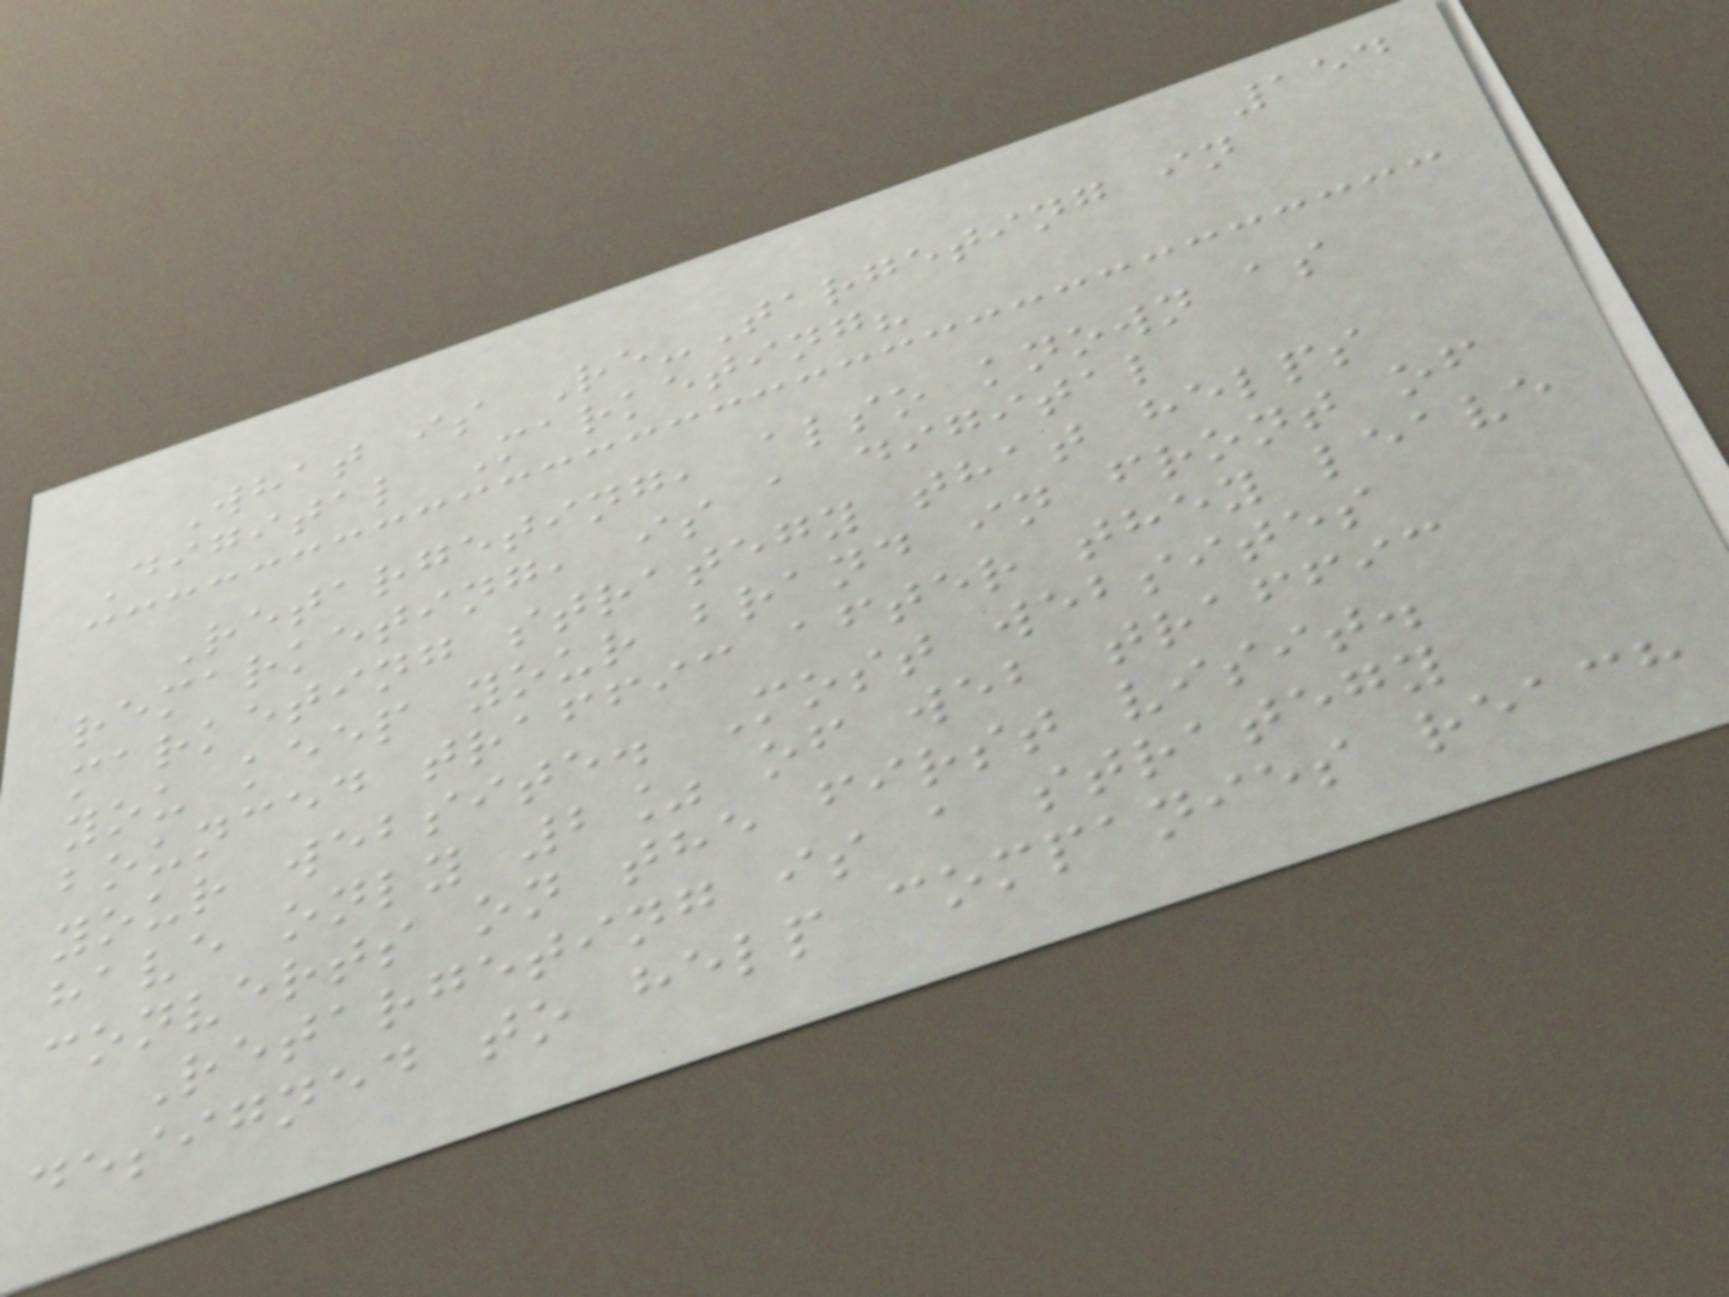154
What is Re-Targeting in
Digital Marketing?
Retargeting, also known as
remarketing, is a digital
marketing strategy that helps
you keep your brand in front of
bounced traffic after they leave
your website. Most websites
have only 2% of web traffic
converts on the first visit.
Retargeting is a strategy
designed to help companies reach
